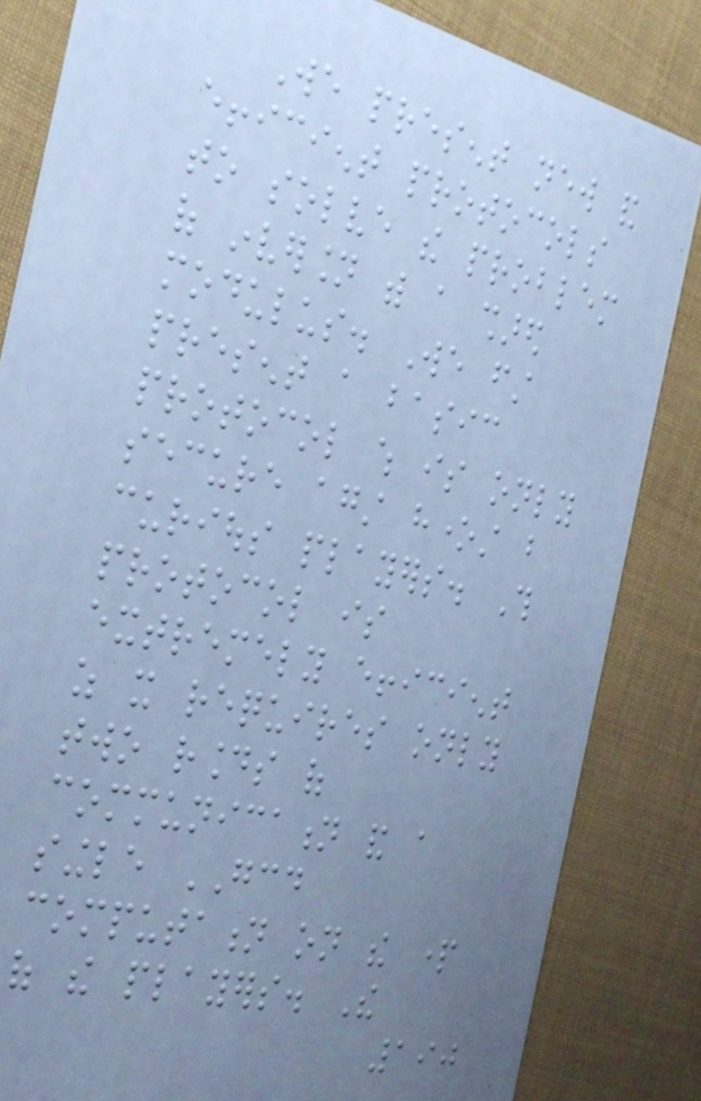We present new and
efficient protocols
to solve the problem
of inversion with a shared
modulus. We first
present a basic
protocol which is only
secure against honest but
curious players. This
protocol is
extremely efficient
as it requires only
two rounds of
communication and a
single GCD
computation on the part
of the players. The
190
